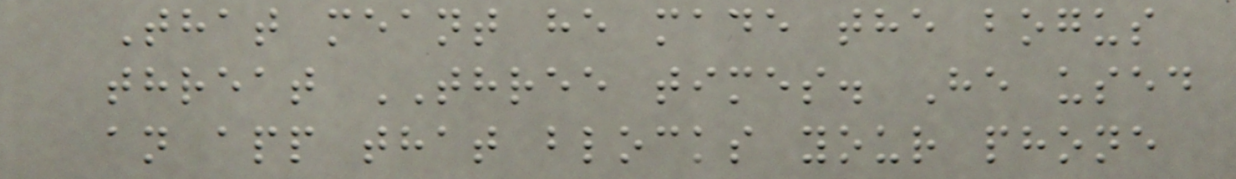That meant he made the bogus
threat THREE times. He used
an app that blocks your phone
